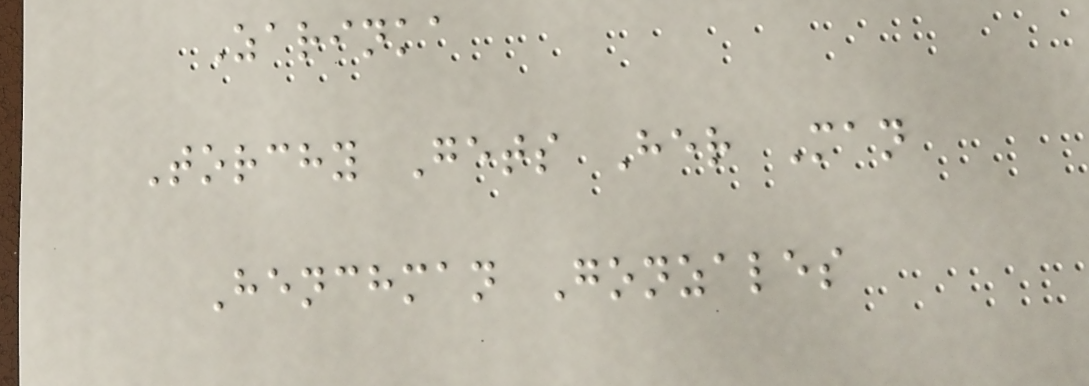Zarinka
Torchy Gets Her Man
Henchman Gonzales
